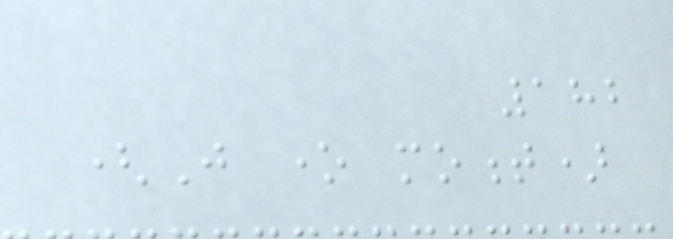182
(Just one moment)
